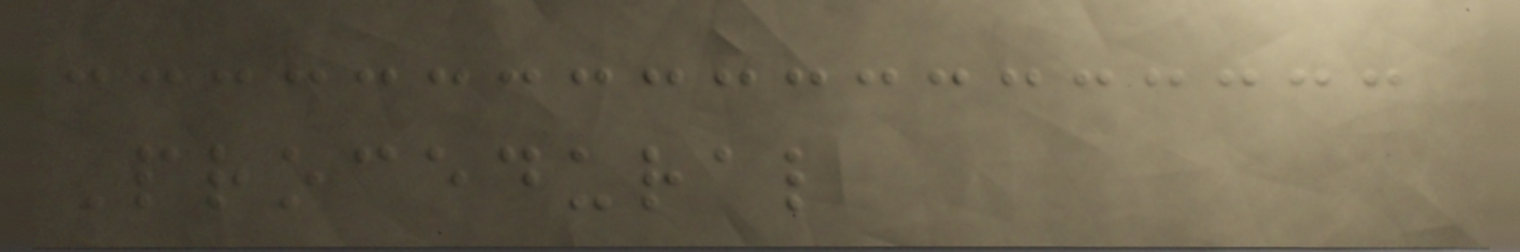Procedural
